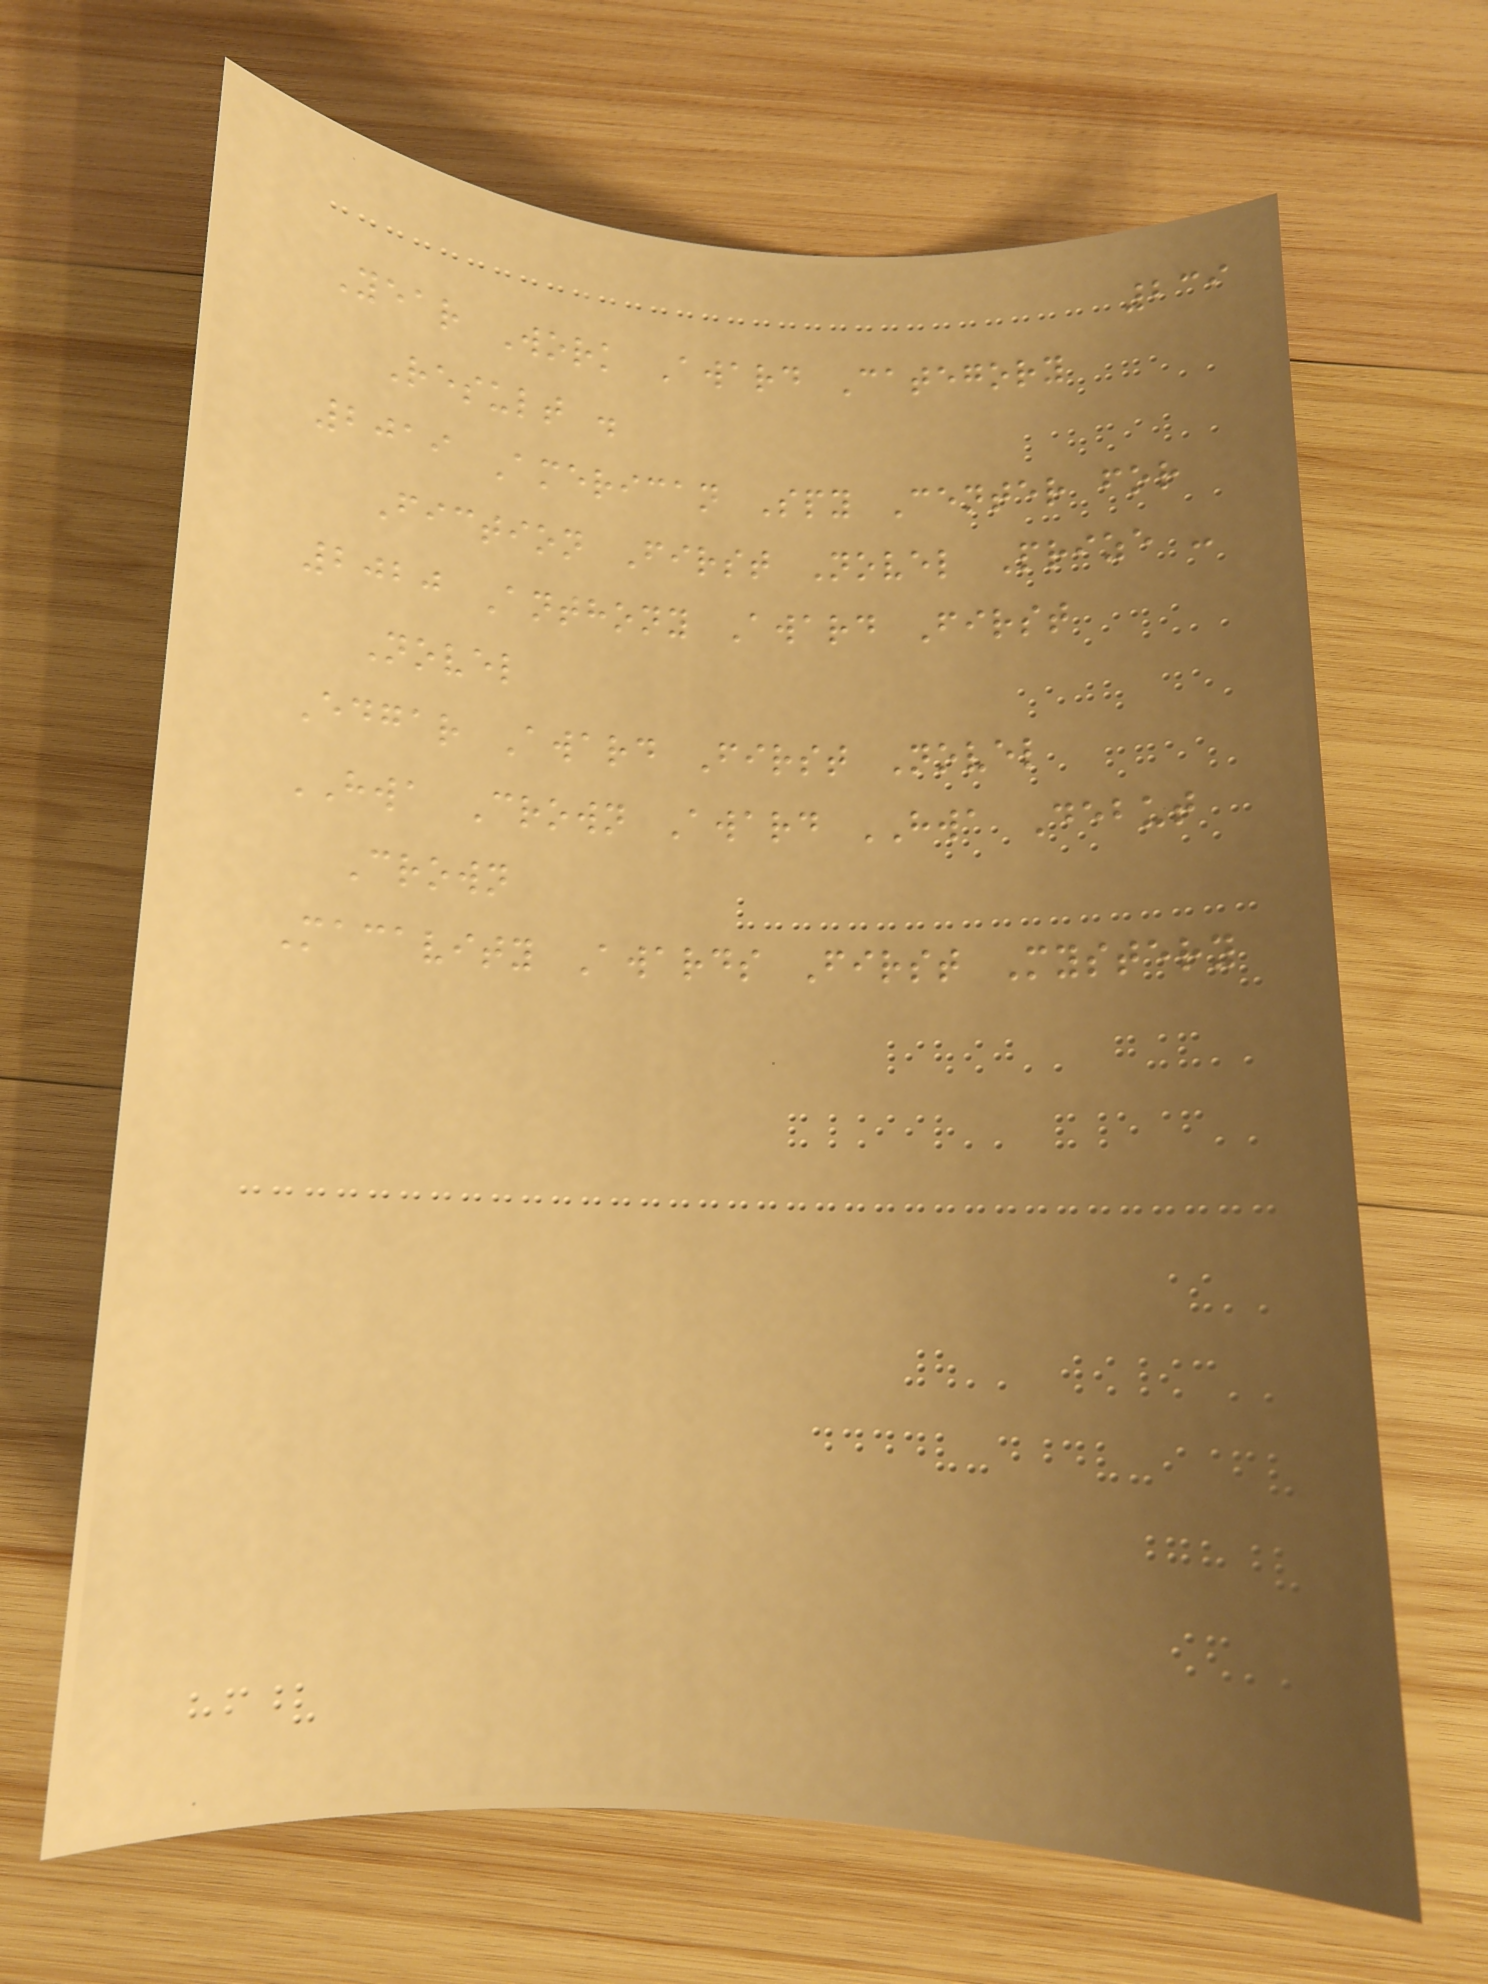239
Year Work Award Category
Result .
2019 American Spy Center for
Fiction First Novel Prize -
2020 Anthony Award First
Novel
Edgar Award First Novel
HWA Crown Award HWA Debut
Crown
Macavity Awards First Mystery
